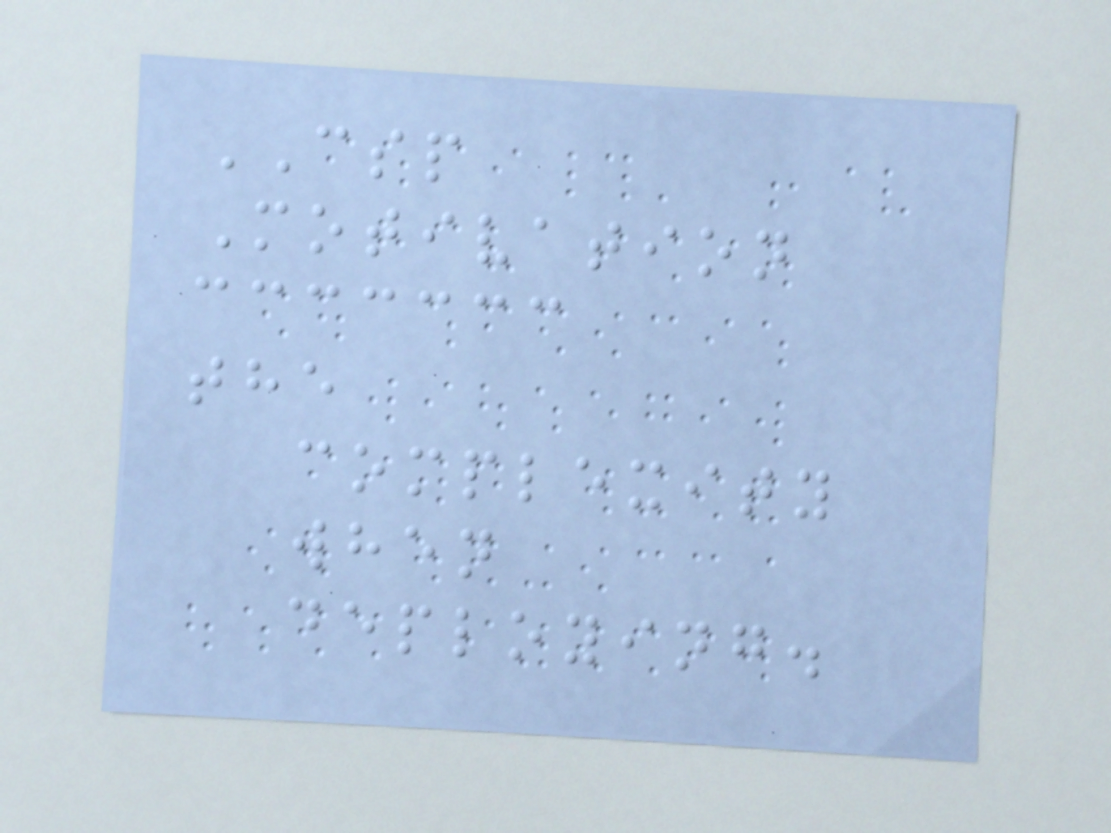CSP
Motivation
the
complexity
when
deploying.
